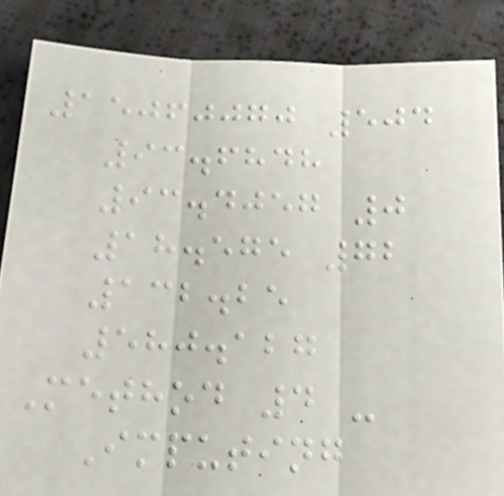15060070 504
93.6848
93.4057 0
18.575 72
132.25
580.127
Method 4 -
Imputing
